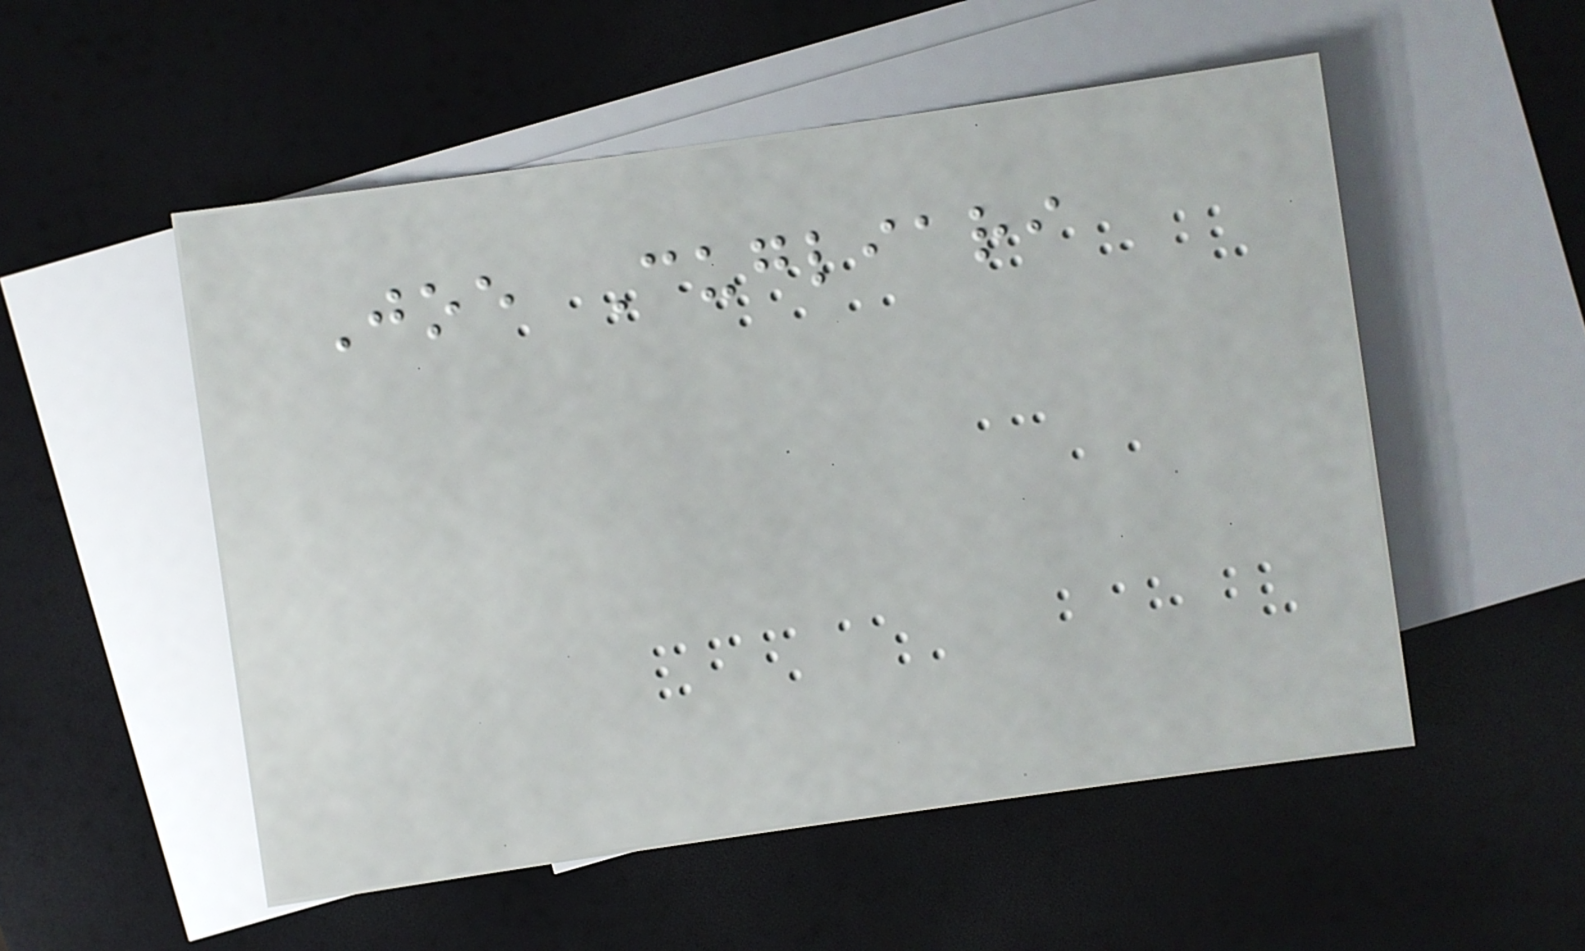Joe Cugliari
